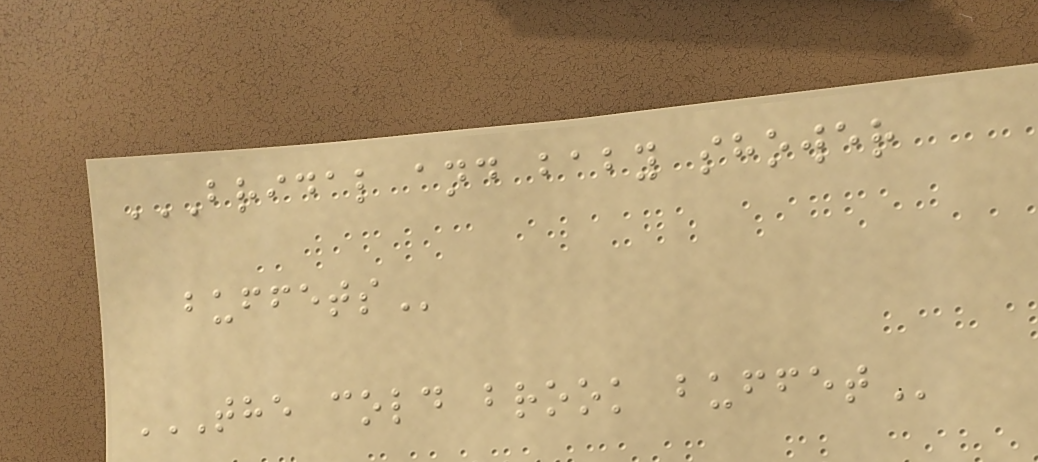BRIDAL AND BABY SHOWER
BUFFETS
THE COLD BROOK BUFFET
